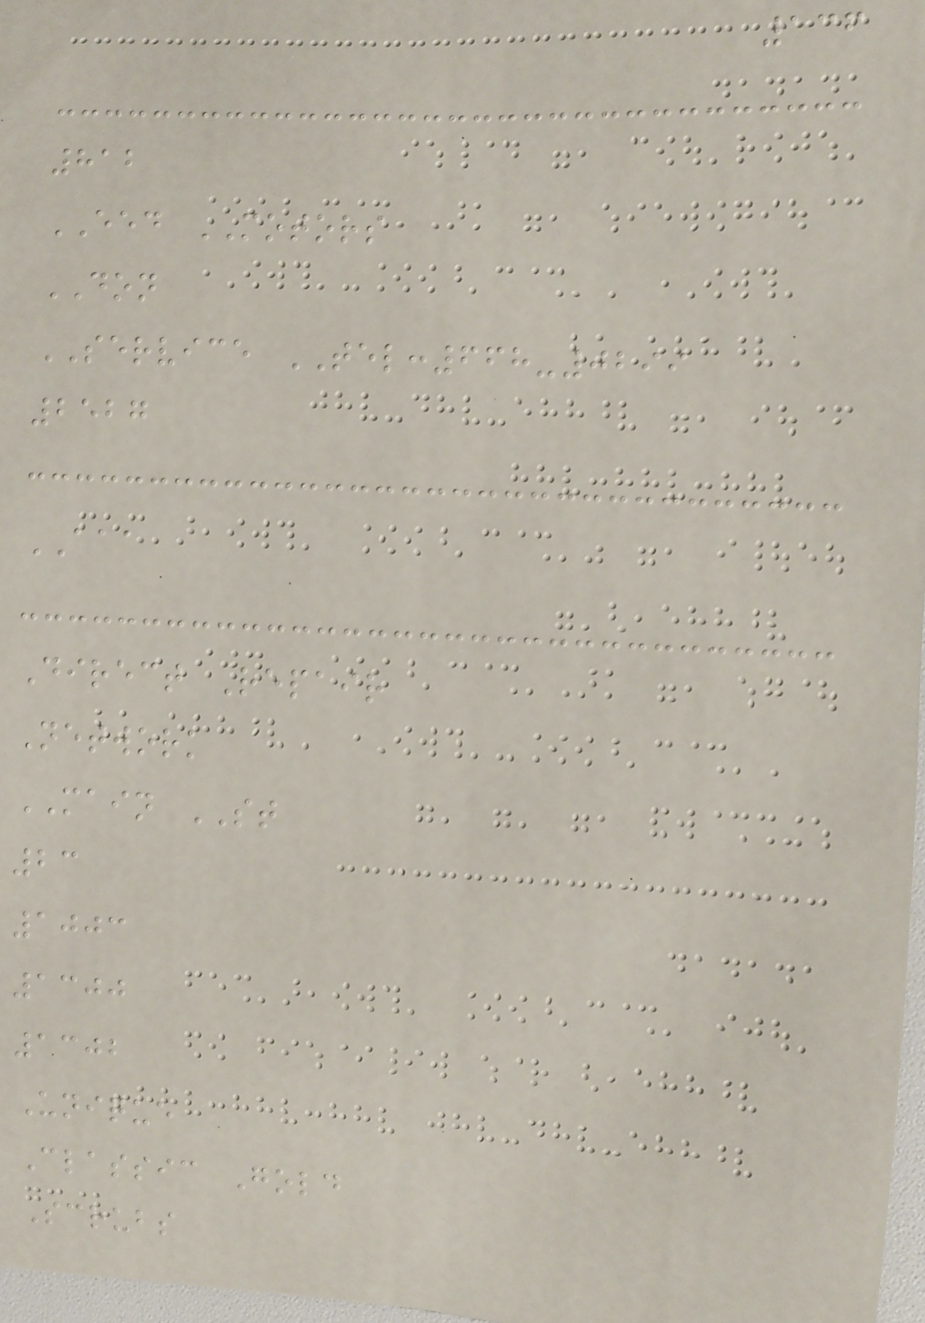136
812
EED MOTORS
DON
SERVICE TEL:668-0299
2527
AAA
Direct Repair
Network
MAIN ST
23
1003
1300
1302
Unique
Classic Gold
Scrubs
